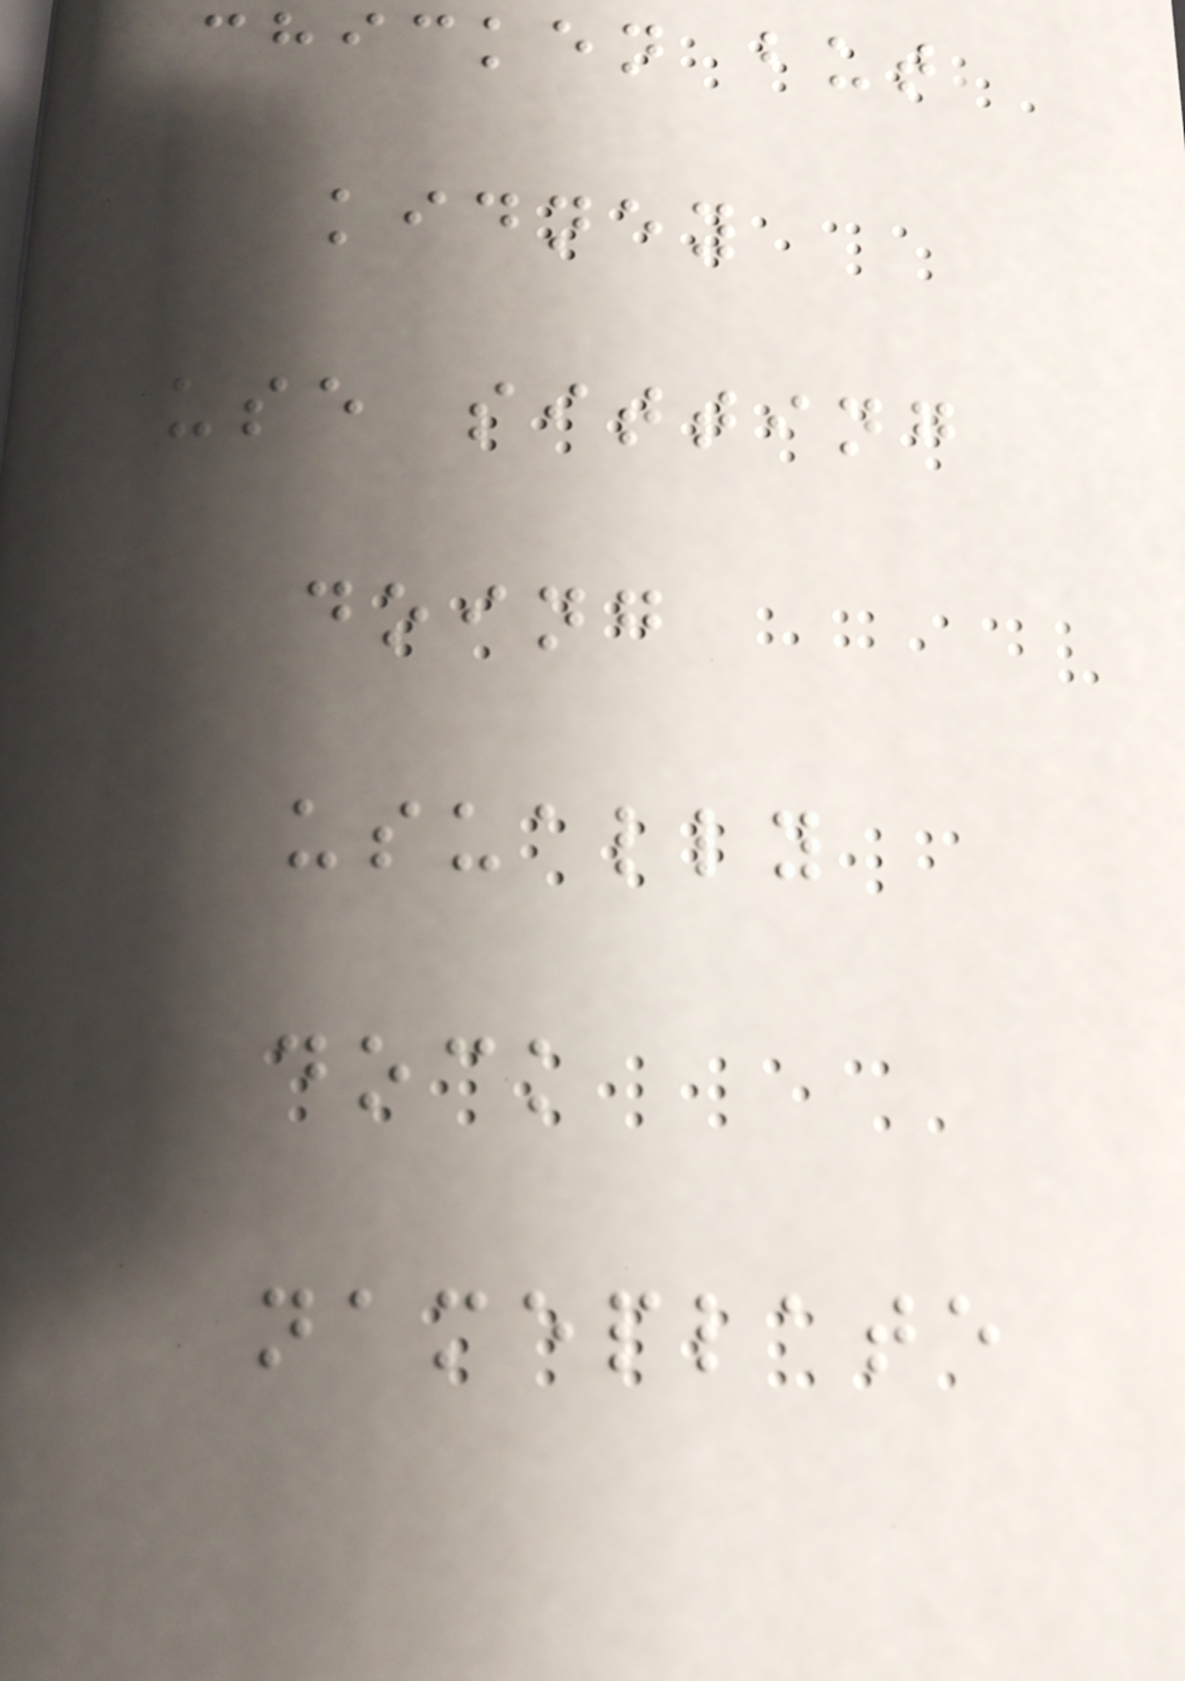chicken but
kidney
use sitting
doing
usually
dock
nameplate
